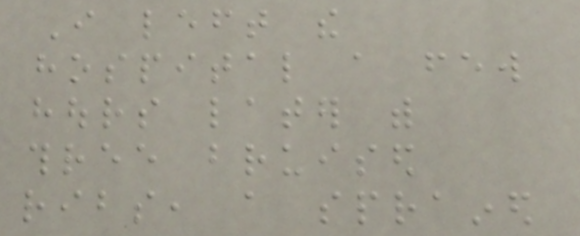I left the
hospital a few
hours later with
three bruised
ribs, a sprained
